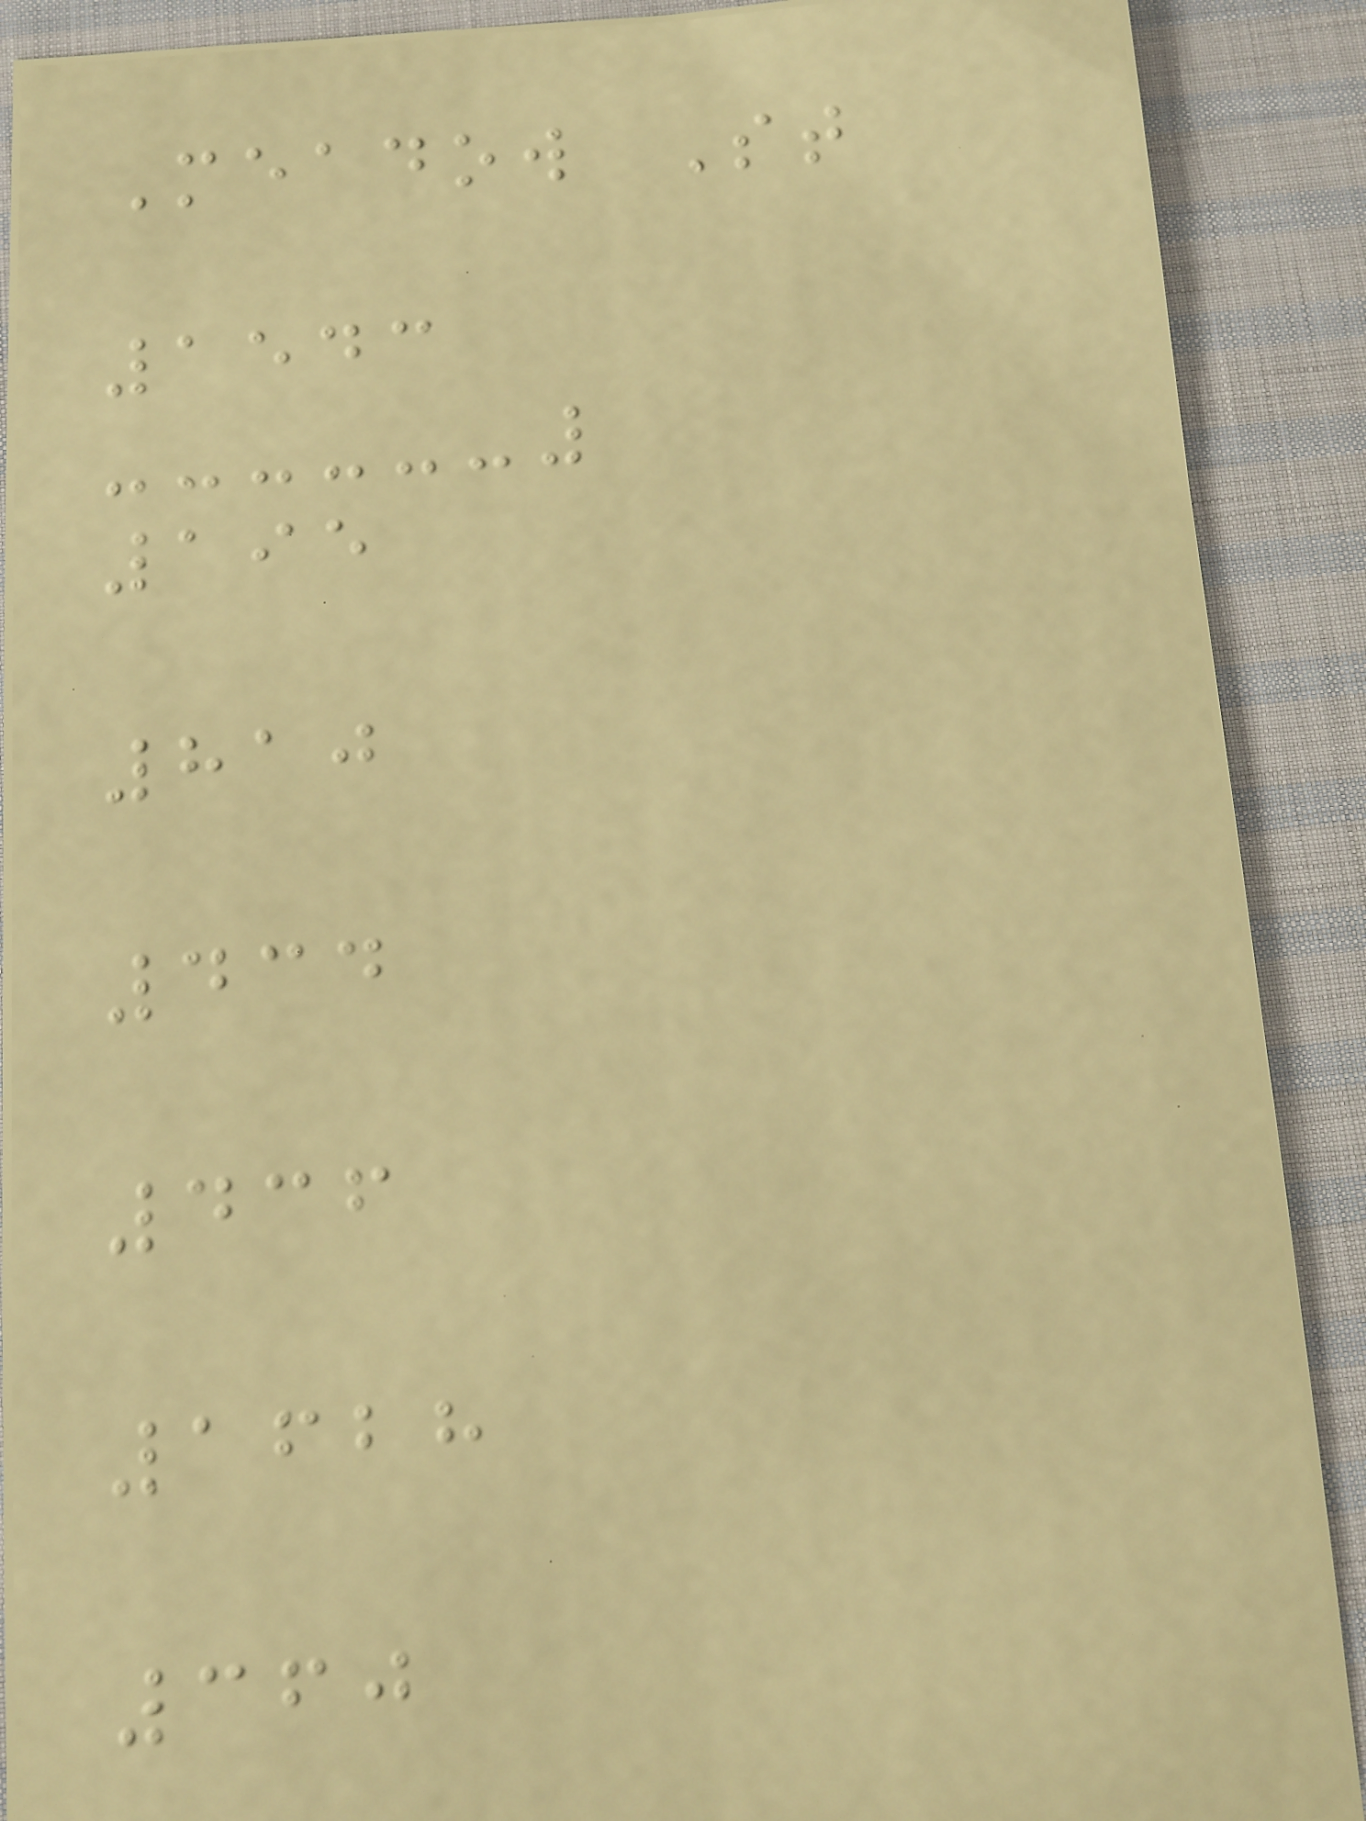Meadow St
1543
195
810
434
436
1628
360
